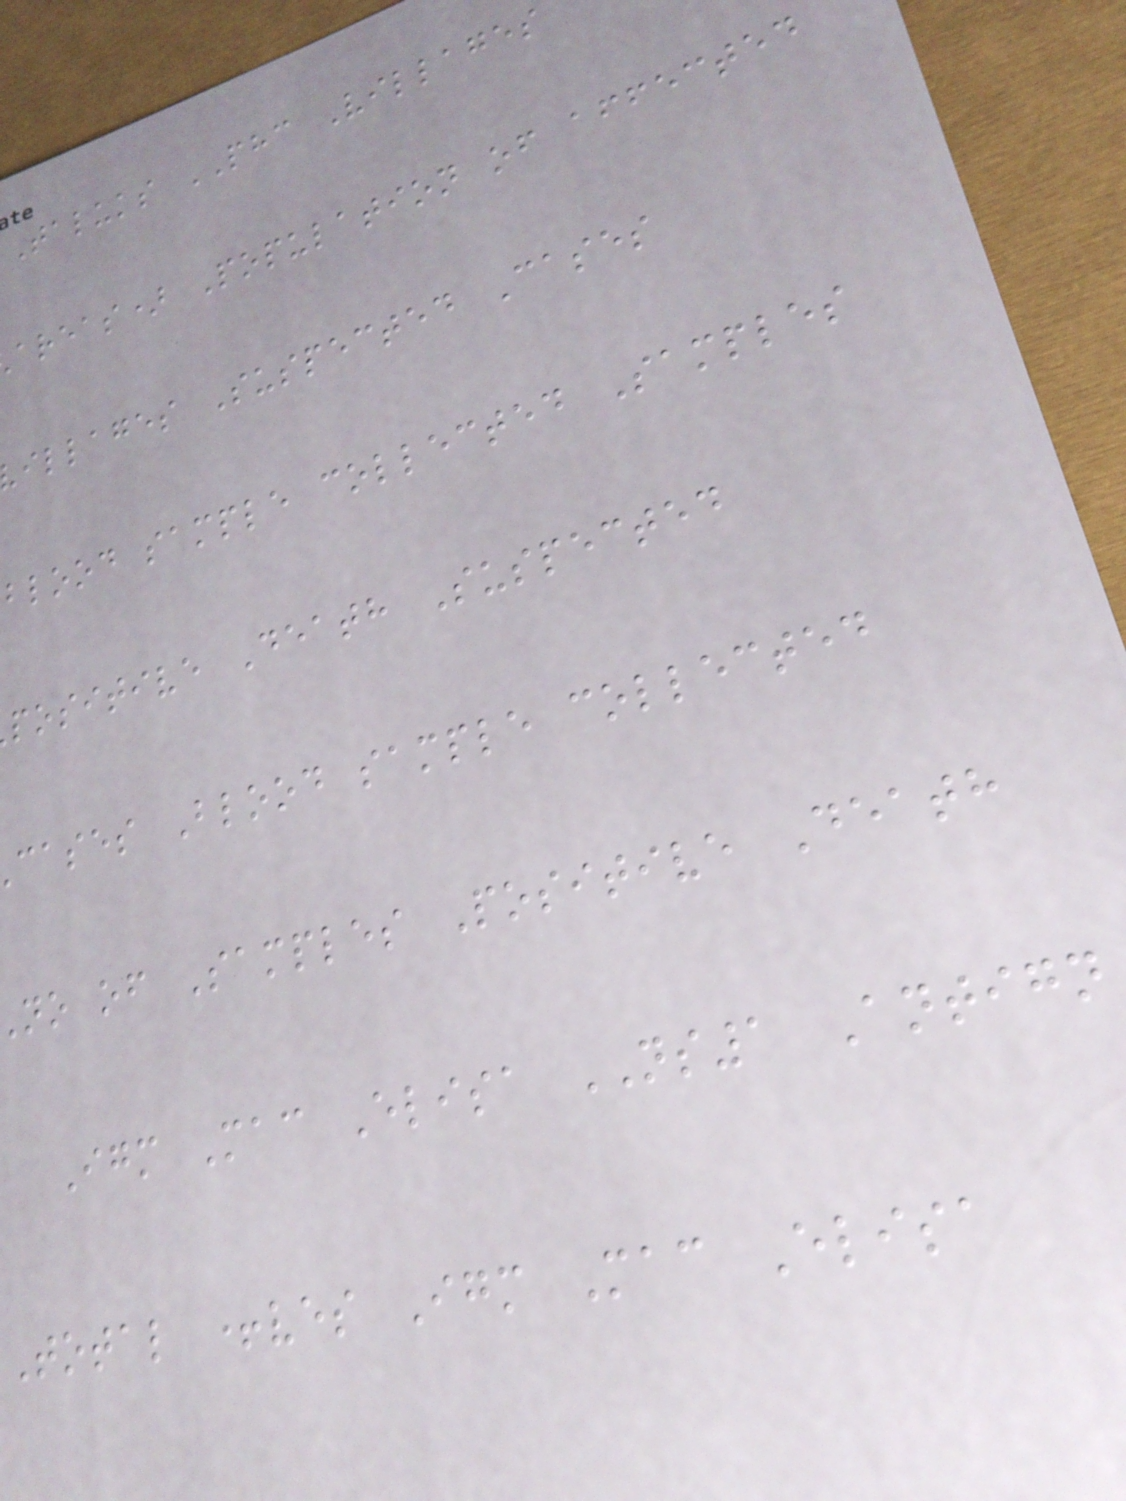Taluks PHC Villages
areas) Population of affected
illages Suspected Cases
blood sample collected Samples
positive Death Suspected
cases Blood sample collected
no of Samples Positive Death
Igm Mac Elisa NS1 Antign
Total +ves Igm Mac Elisa
